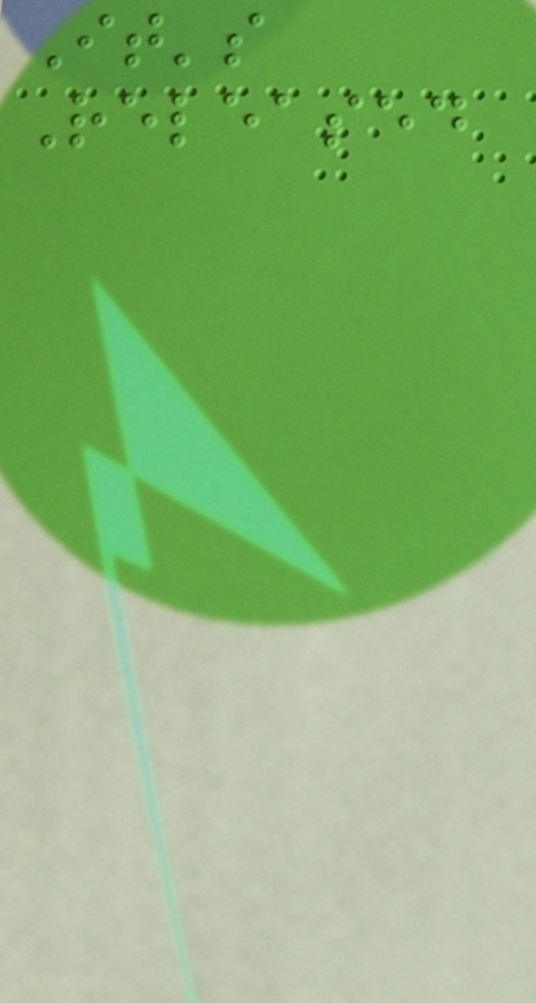It's
Released
